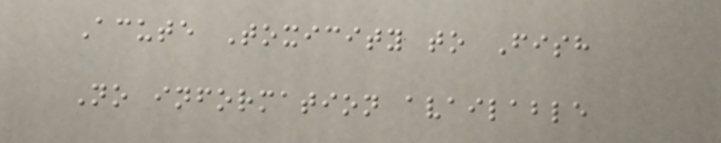Acute Toxicity to Fish
No information available
